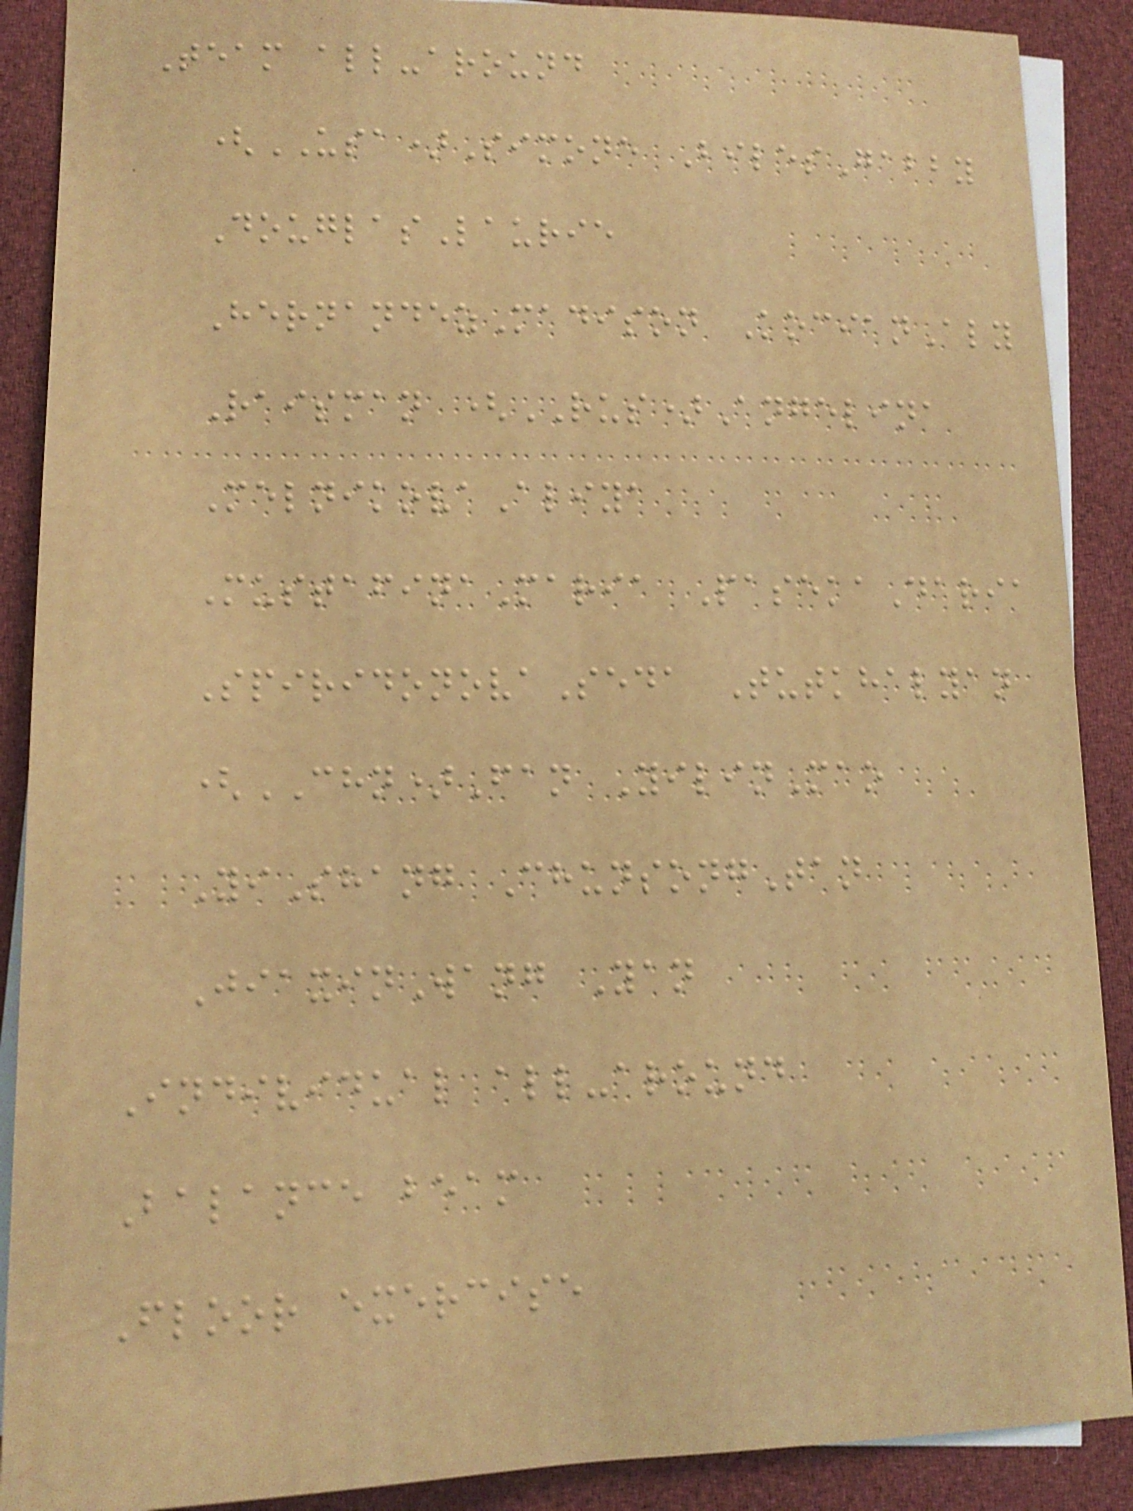Team all-around
(USA)Simone BilesGabby
DouglasLaurie
HernandezMadison KocianAly
Raisman (RUS)Angelina
MelnikovaAliya
MustafinaMaria PasekaDaria
SpiridonovaSeda Tutkhalyan
(CHN)Fan YilinMao
YiShang ChunsongTan
JiaxinWang Yan
Individual all-around
Balance beam
Floor exercise
